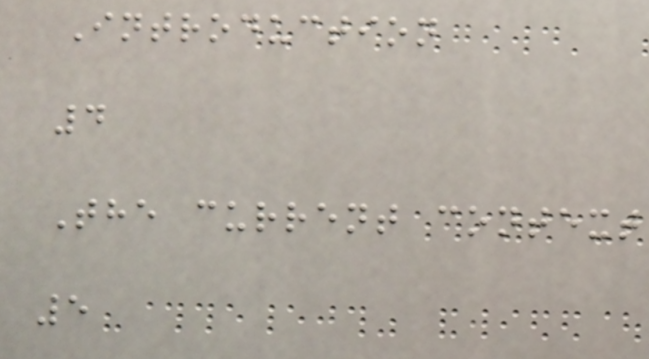Introduction
4
The current context
5
